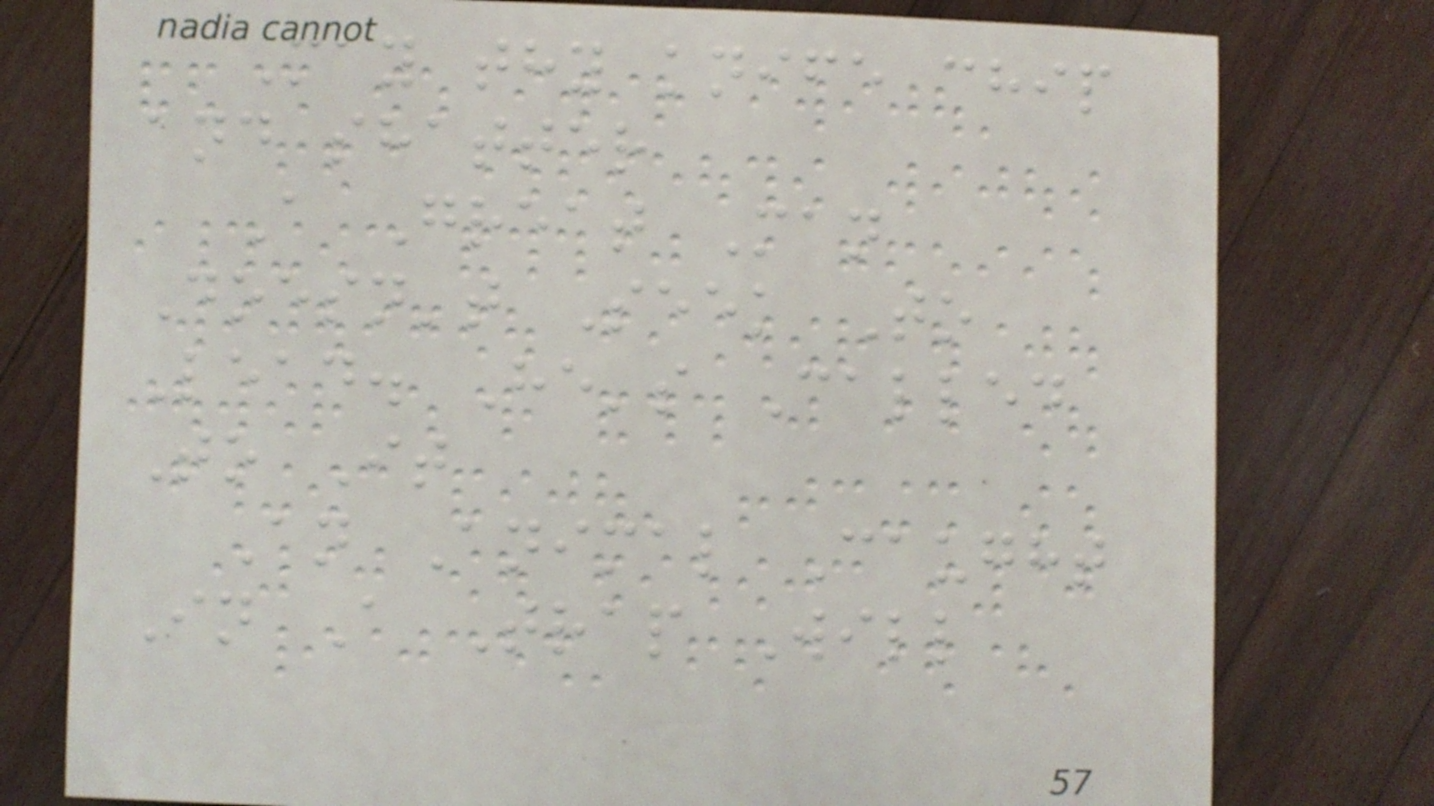May thy knife chip
and shatter
A Great Man
Doesn't Seek To
Lead. He's Called
To It
An Animal Caught
In A Trap Will
